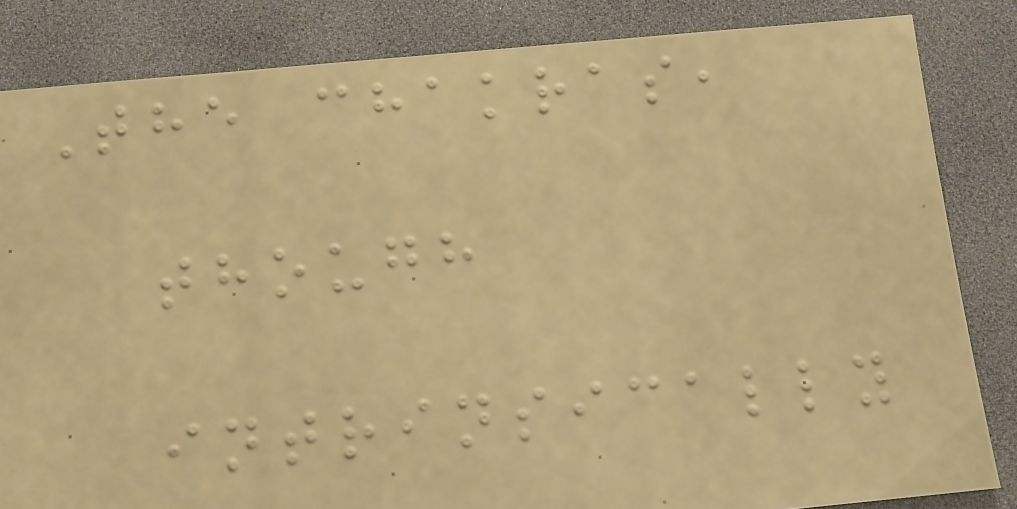The chakras,
though
intrinsically
